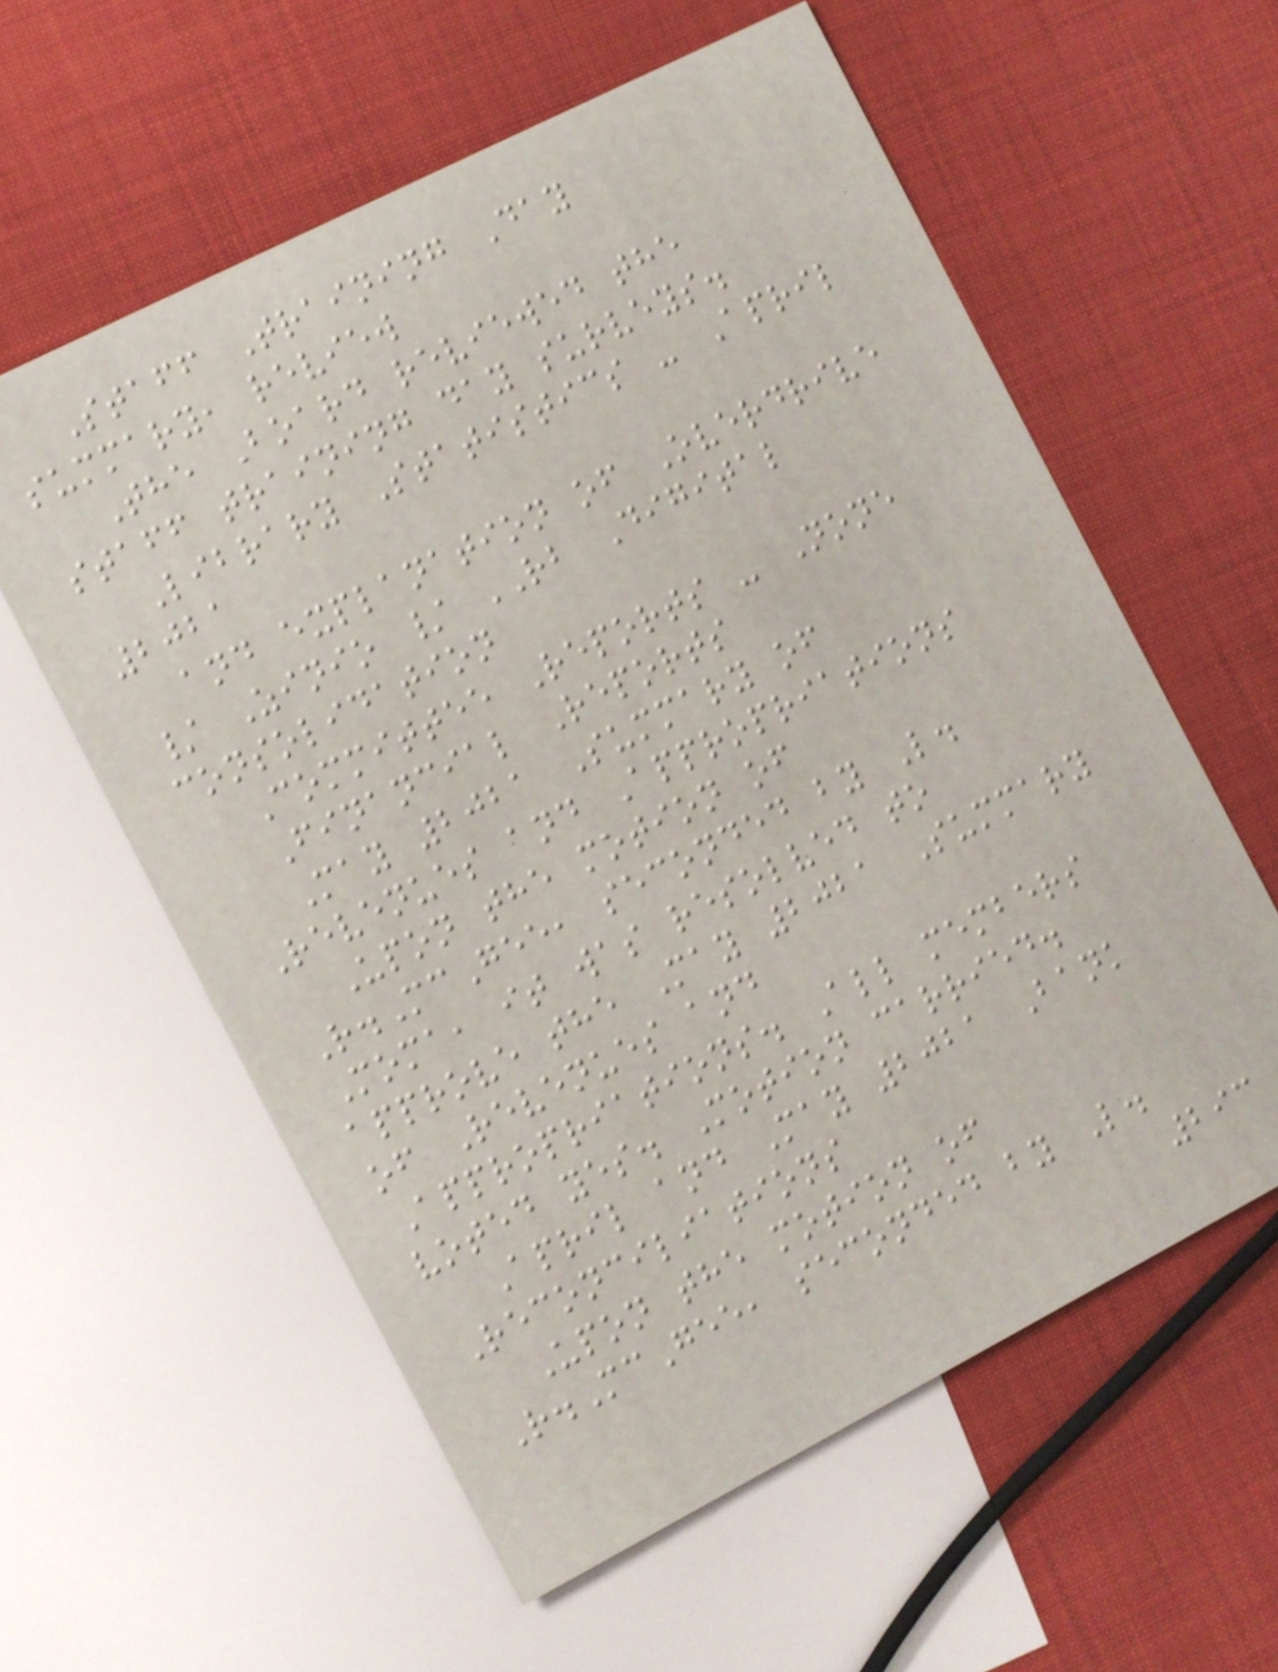Staff Training Day
summary, review
The Board reviewed the
staff training day surveys.
Library Statistics - April
2021
and explanation of Overdrive
/ Zinio / RB Digital
consolidation
Committee Reports - None
Financial Reports
May 2021 Summary of
Revenues and Appropriations
Upon the motion of
R.McGee, seconded by L.
Moma, it was resolved to
approve the May 2021 Summary
of Revenues and
Appropriations. All members
voted yes. Motion carried.
April and May 2021 Bank
Reconciliations
Upon the motion of
R.McGee, seconded by L.
293
